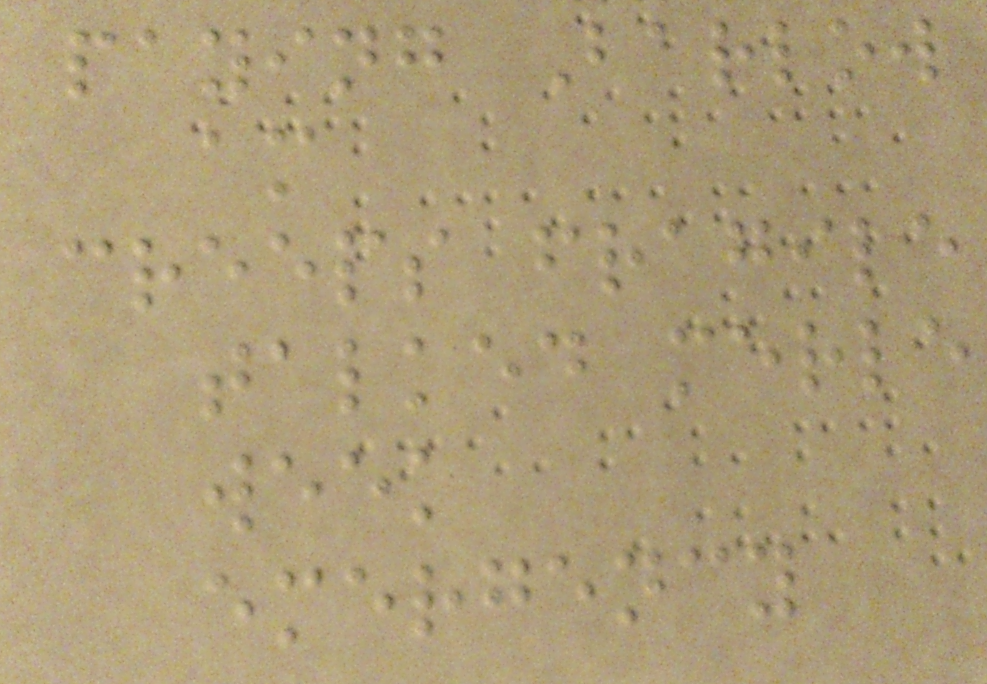paying Barlow
am
creeps fragile
talked merle
week
emergency
